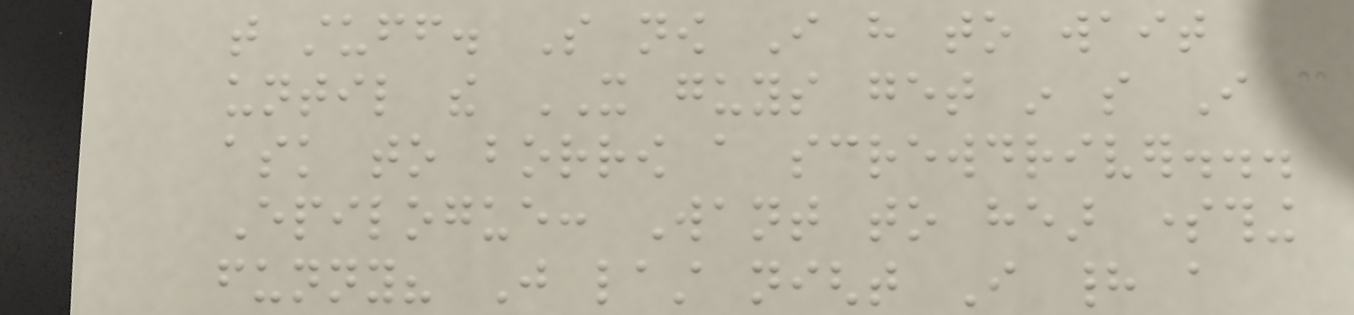that stuff. So now I have to wait
until the IT guys get in so I can
ask to borrow a screwdriver...
Epilogue: Want to hear something
funny? Just last night I had a
